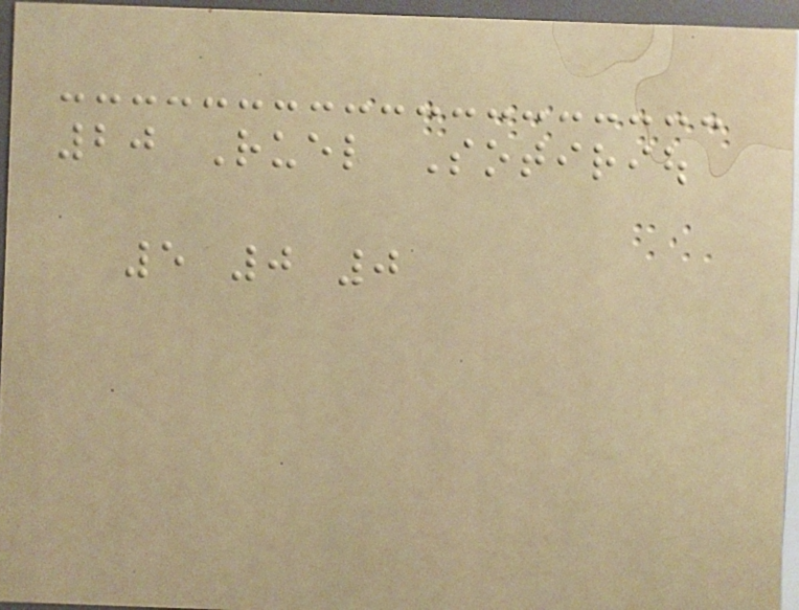20 Ruel Sotiriou
5 0 0
